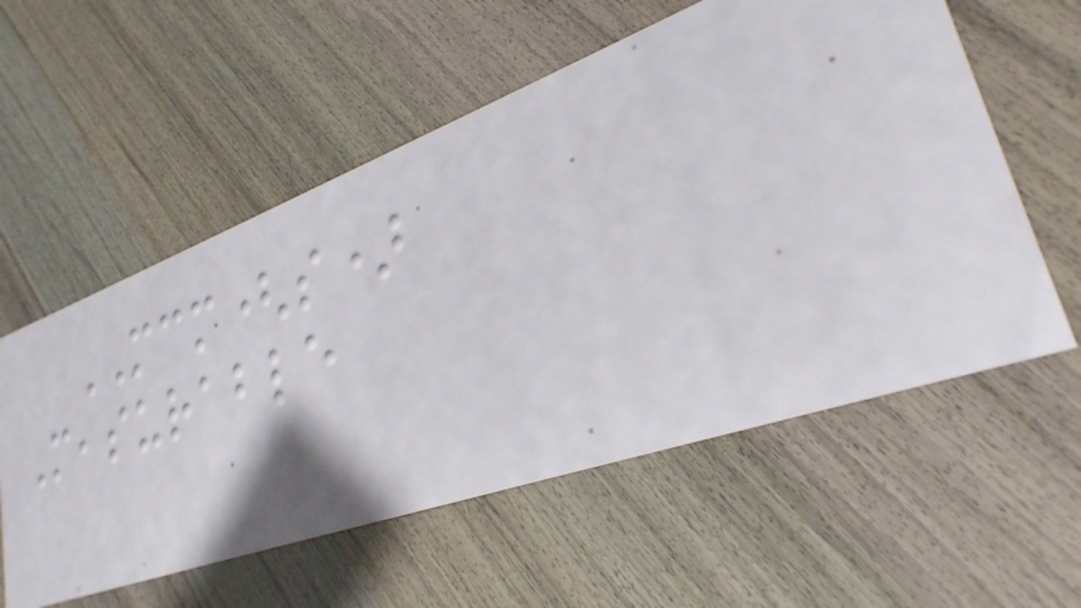MCM(s)
Measurable
